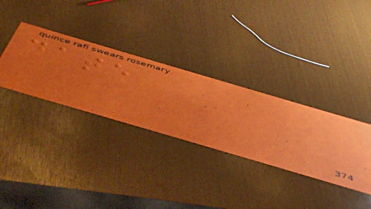date
